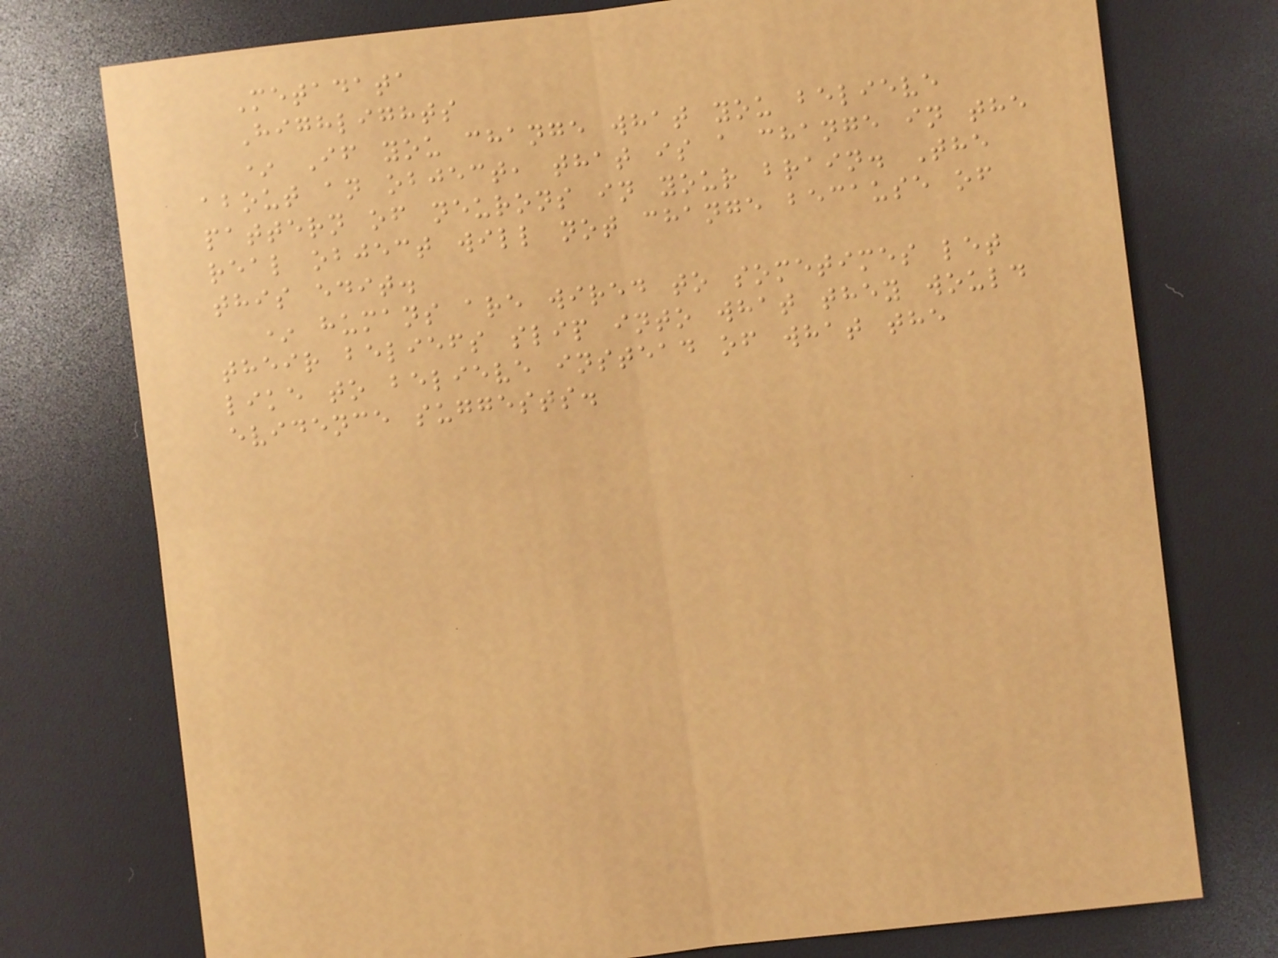Metadata
Highlights
* If you change what you believe
about an object, that is a change in the
pattern of neurons in your brain. The
real object will not change because of
this edit.
* humans are wired to sometimes let
their beliefs slip into what they would
like to believe instead of what the
evidence suggests.
